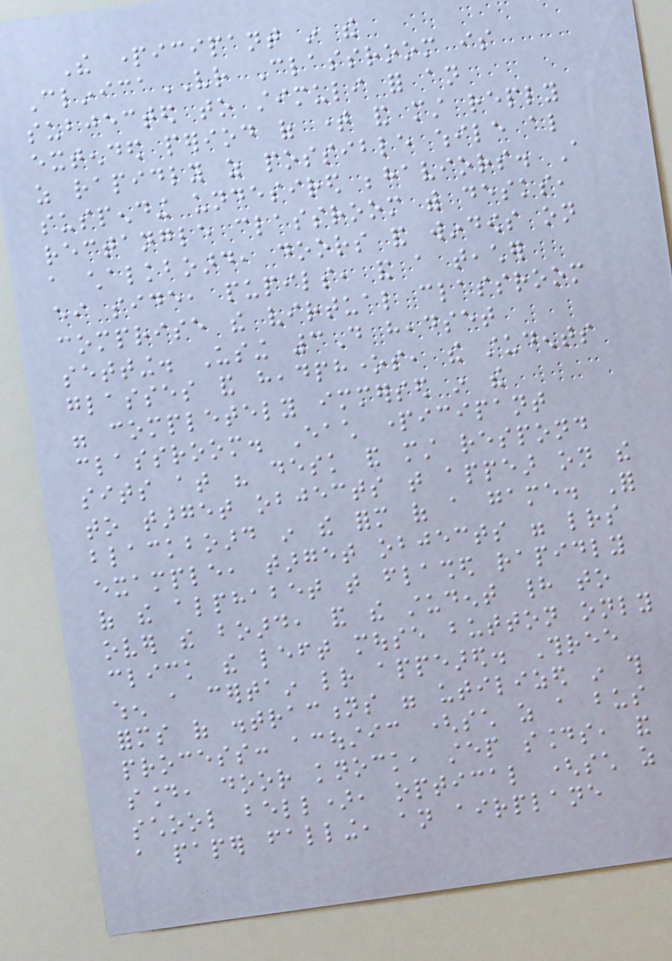The participant in the
ClinicaVR Classroom is
subjected to stimuli for an
extended period of time and must reply
as rapidly as possible while also
suspending undesired behaviors. A
rectangle classroom with desks,
a chalkboard, doors and windows on
either side, pupils, and a teacher
comprise the virtual classroom
setting. Using 3D headset
glasses and headphones, the students
were completely immersed in the
classroom. Each participant
sits at his desk and must respond
to target objects that appear on the
blackboard in the form of a game. For
example, target objects were letters
of the alphabet that flashed rapidly
over the board, and the student had to
click the left mouse button only
when a certain letter appeared. Three
forms of distractions were utilized in this
process: acoustic (such as a bus
sound, door knock, step sounds, and
school bell), optical (such as
a paper falling, an airplane
